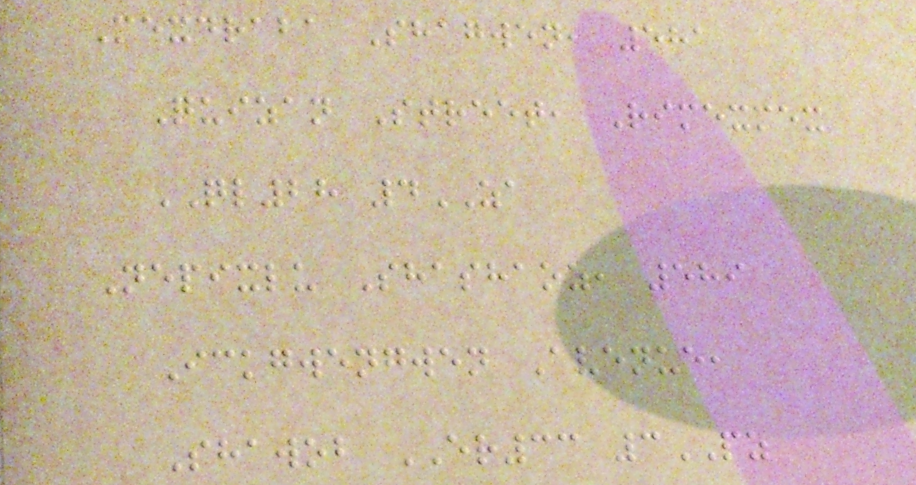Mexdraba Shagwen, 581
Quizan Street, Rimexmex
QL28 4ZA
Nepixlu Shashaoz, 589
Ickgwengwen Avenue,
Shawob ER33 3PZ
